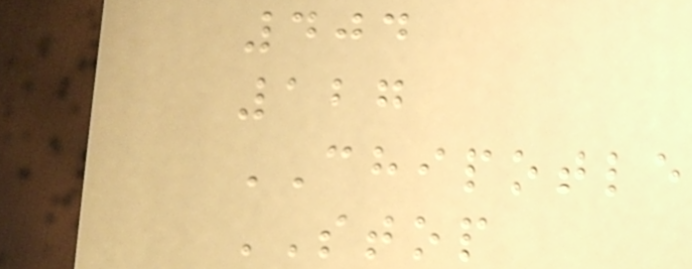404
127
CHIPOTLE
STOP
